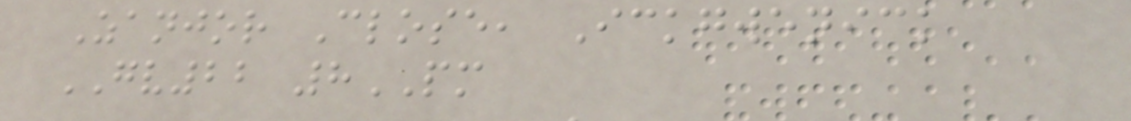Zanjor Close, Ickgwenick
GV22 8PM
